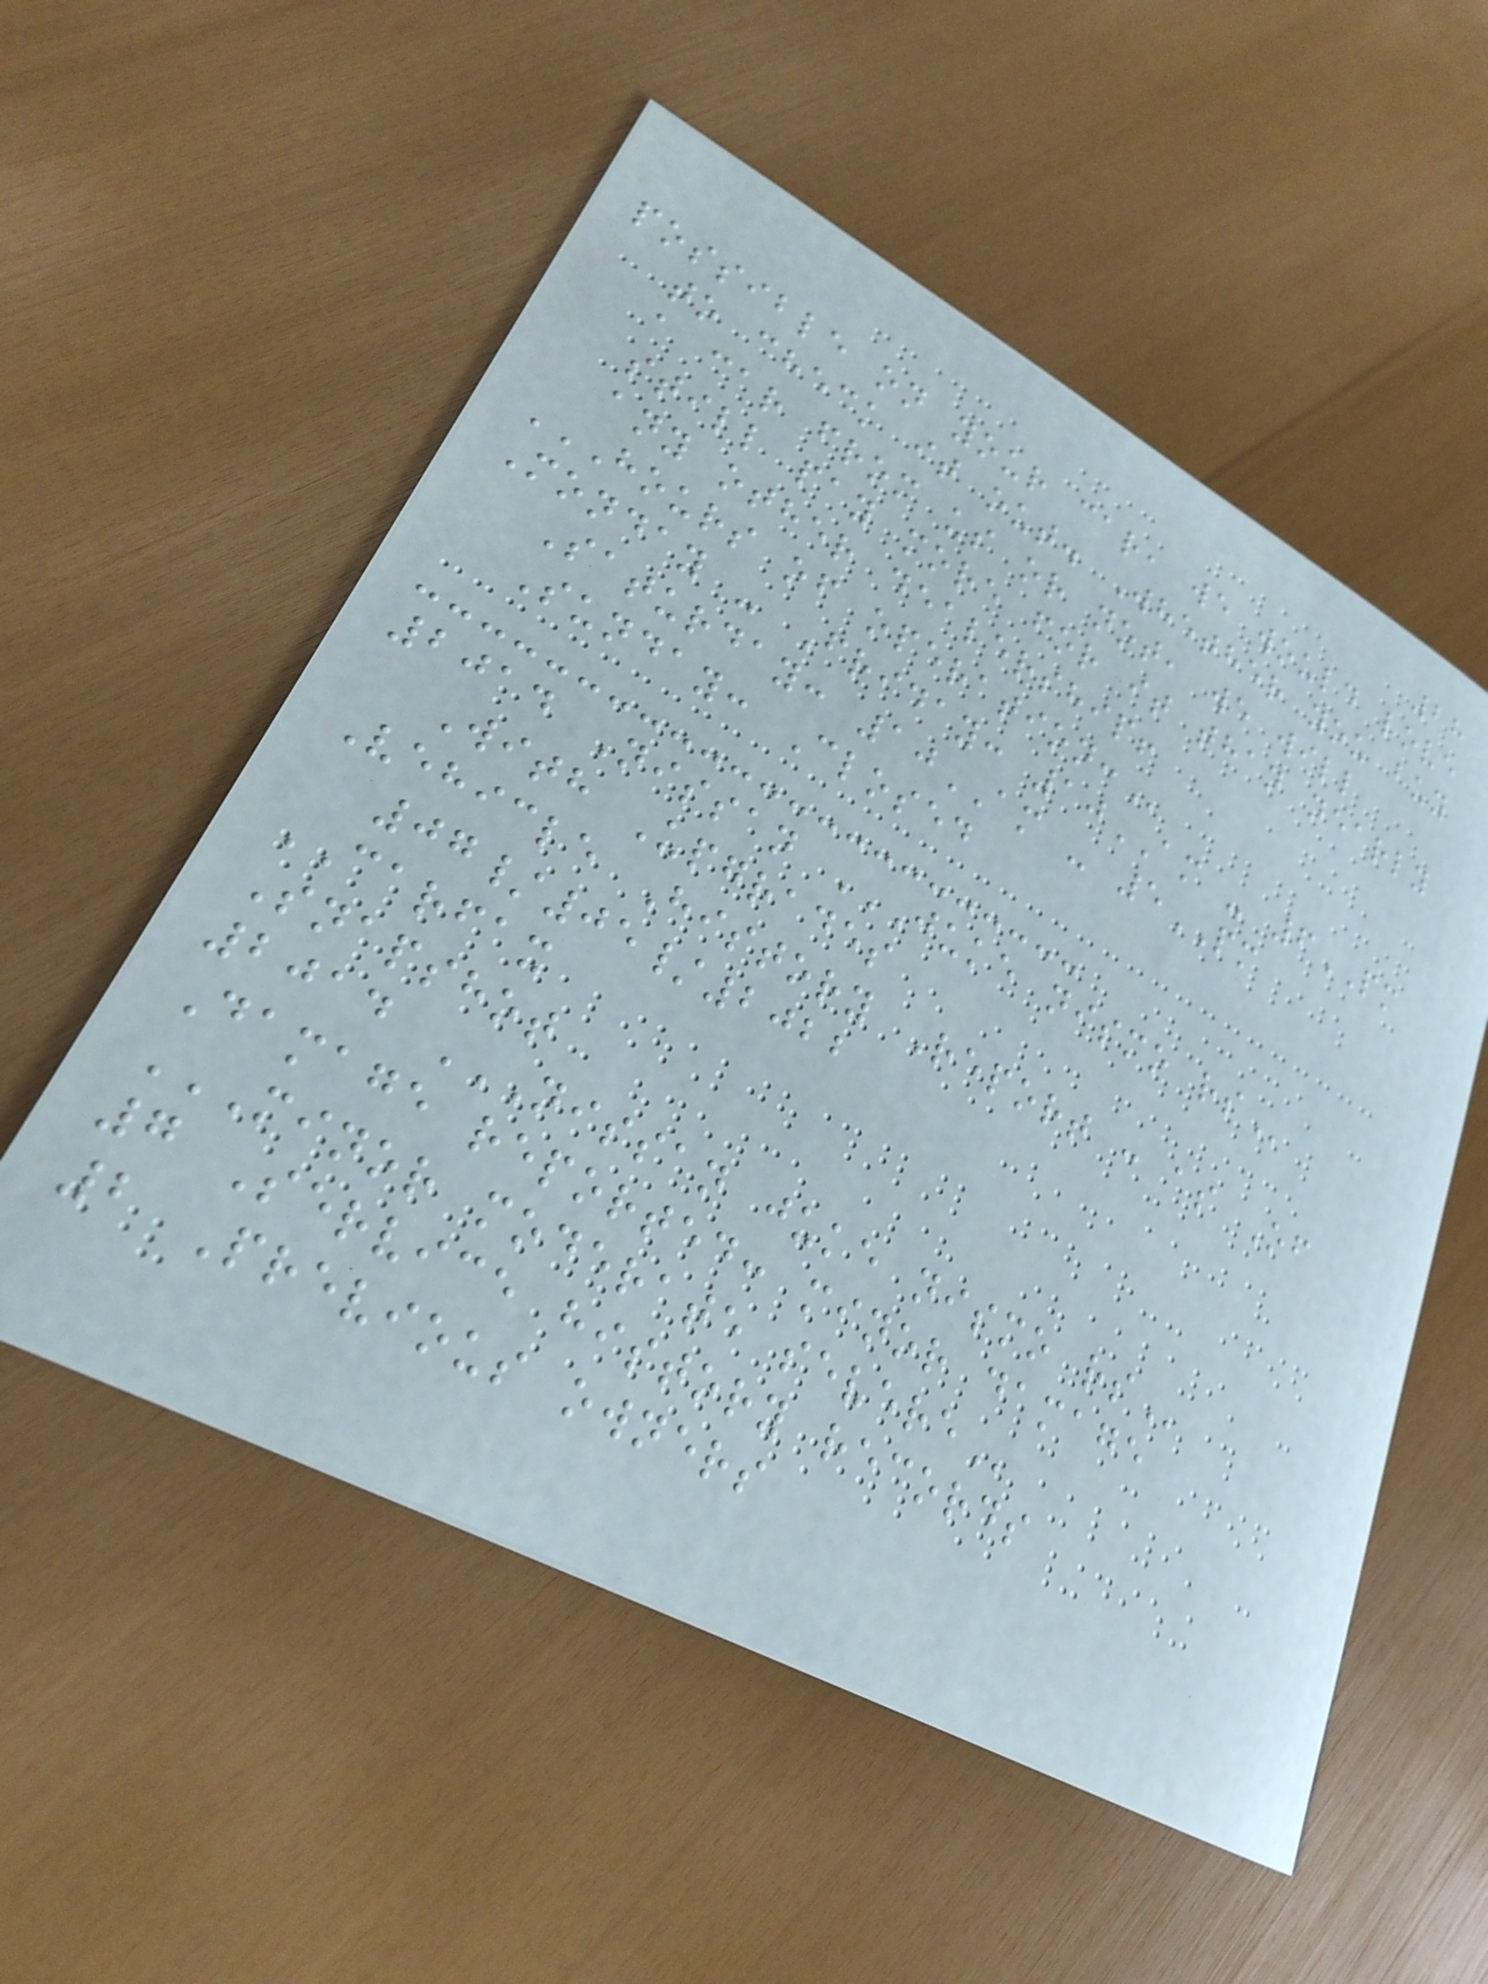28
possible on your car, we would love
to check it out. Whether you buy
a car from us or not, we will
still pay more for it than nearly
any other dealership!
HOURS OF OPERATION:
Monday - Friday: 10AM - 6PM
Saturday: 10AM - 5PM
Sunday: Closed
2014 Nissan JUKE NISMO RS
With Upgrades
Vehicle History Report : as Of
07/05/2022
CARFAX
Snapshot
2014 NISSAN JUKE NISMO RS
Damage reported: minor damage
MINOR MODERATE SEVERE
7 Service history records
2 Previous owners
